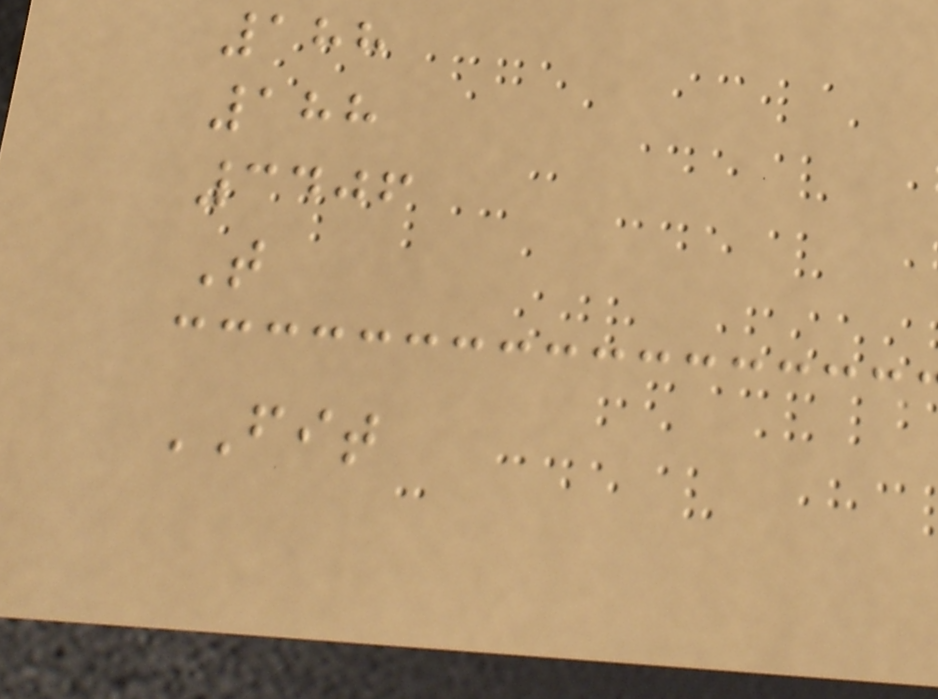188
188
3406
T
FIT
